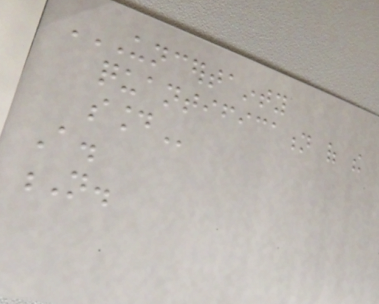UNCERTAINTY
QUANTIFICATION OF THE
SOUND
A.
N.
